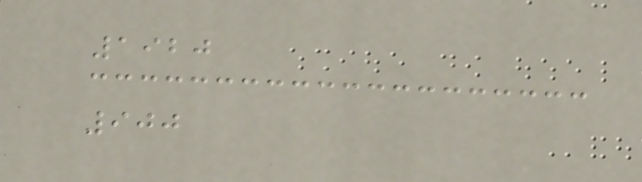1920
900
